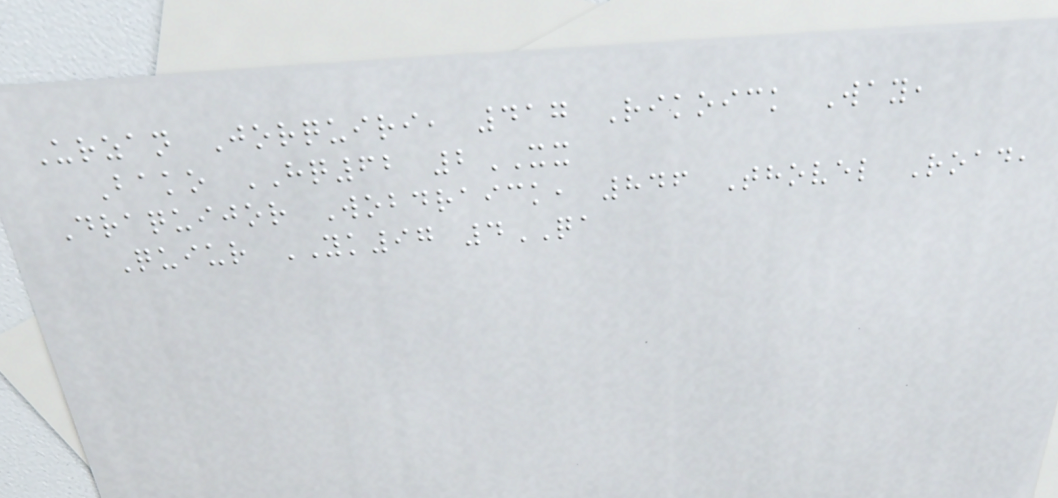Urzan Jorquiri, 417 Rikoick Way,
Bako HQ62 2XX
Draquijor Wobdraick, 846 Thovel Road,
Quiur YK97 4QA
